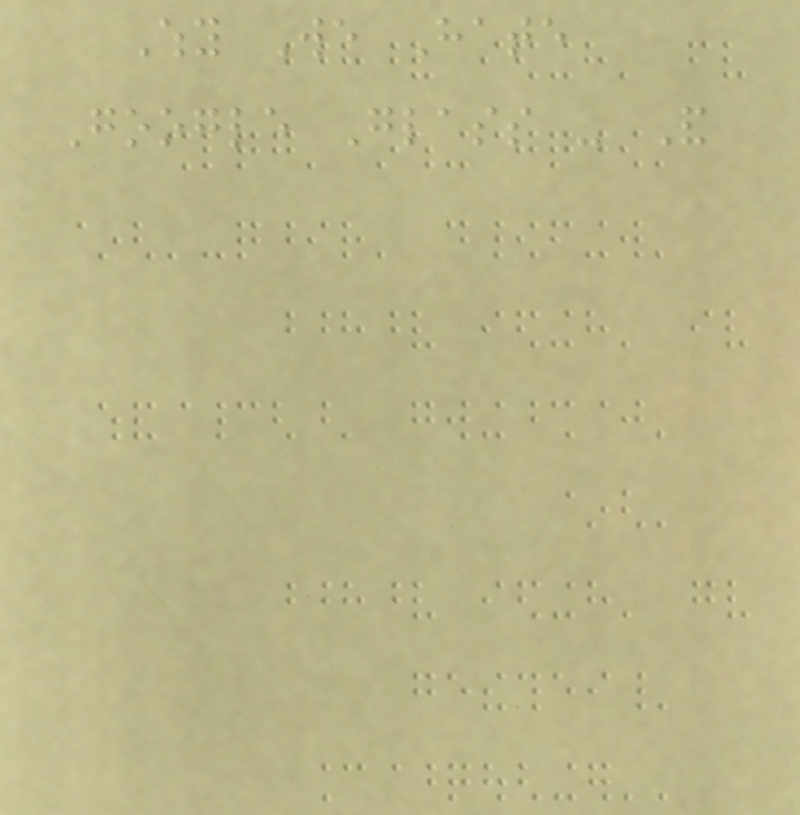Why We Hate
Google Glass - And
